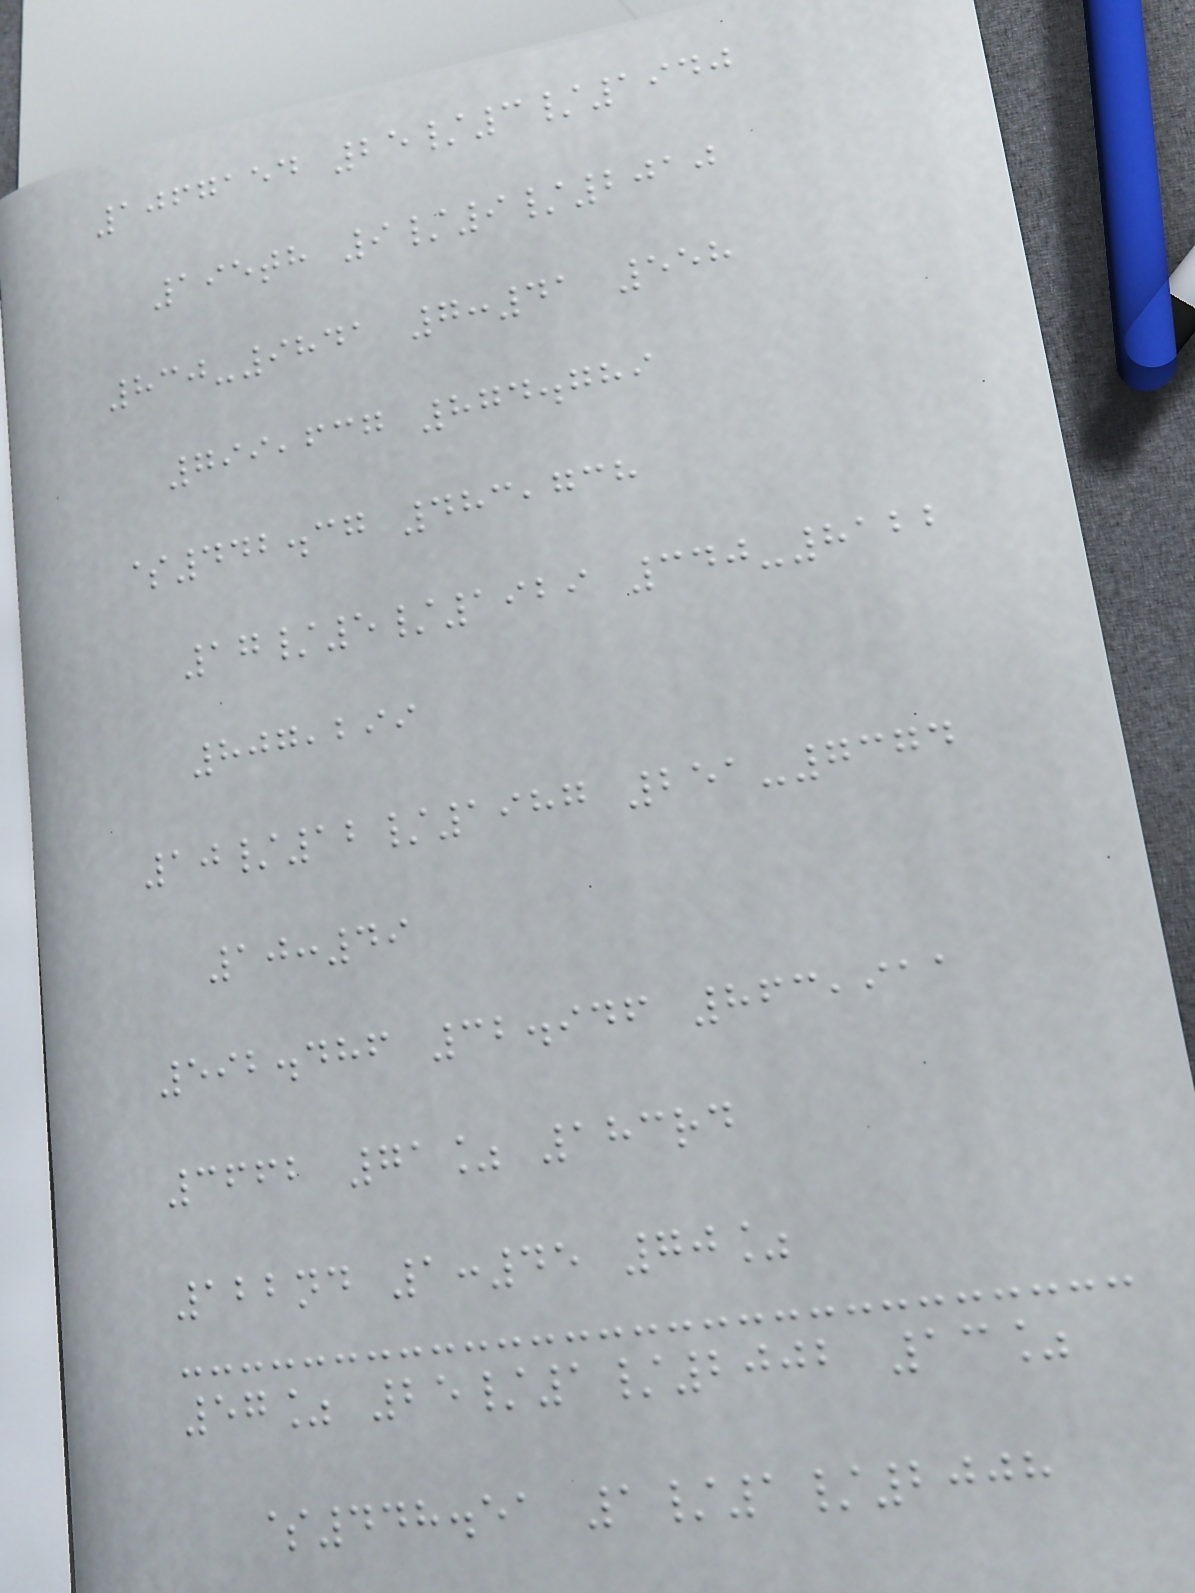1067154 25/3/1940
195th 9/9/2010
830-9841 7:41 558
799,637 874.789
$442.37 483,738
17/5/1929 340-8122
807,299
10/12/1987 251-7374
10:49
592.486 32.946 863,911
3662 71% 183rd
122nd 1:45 70%
57% 25/1/2002 13%
$448.51 1/1/2008
